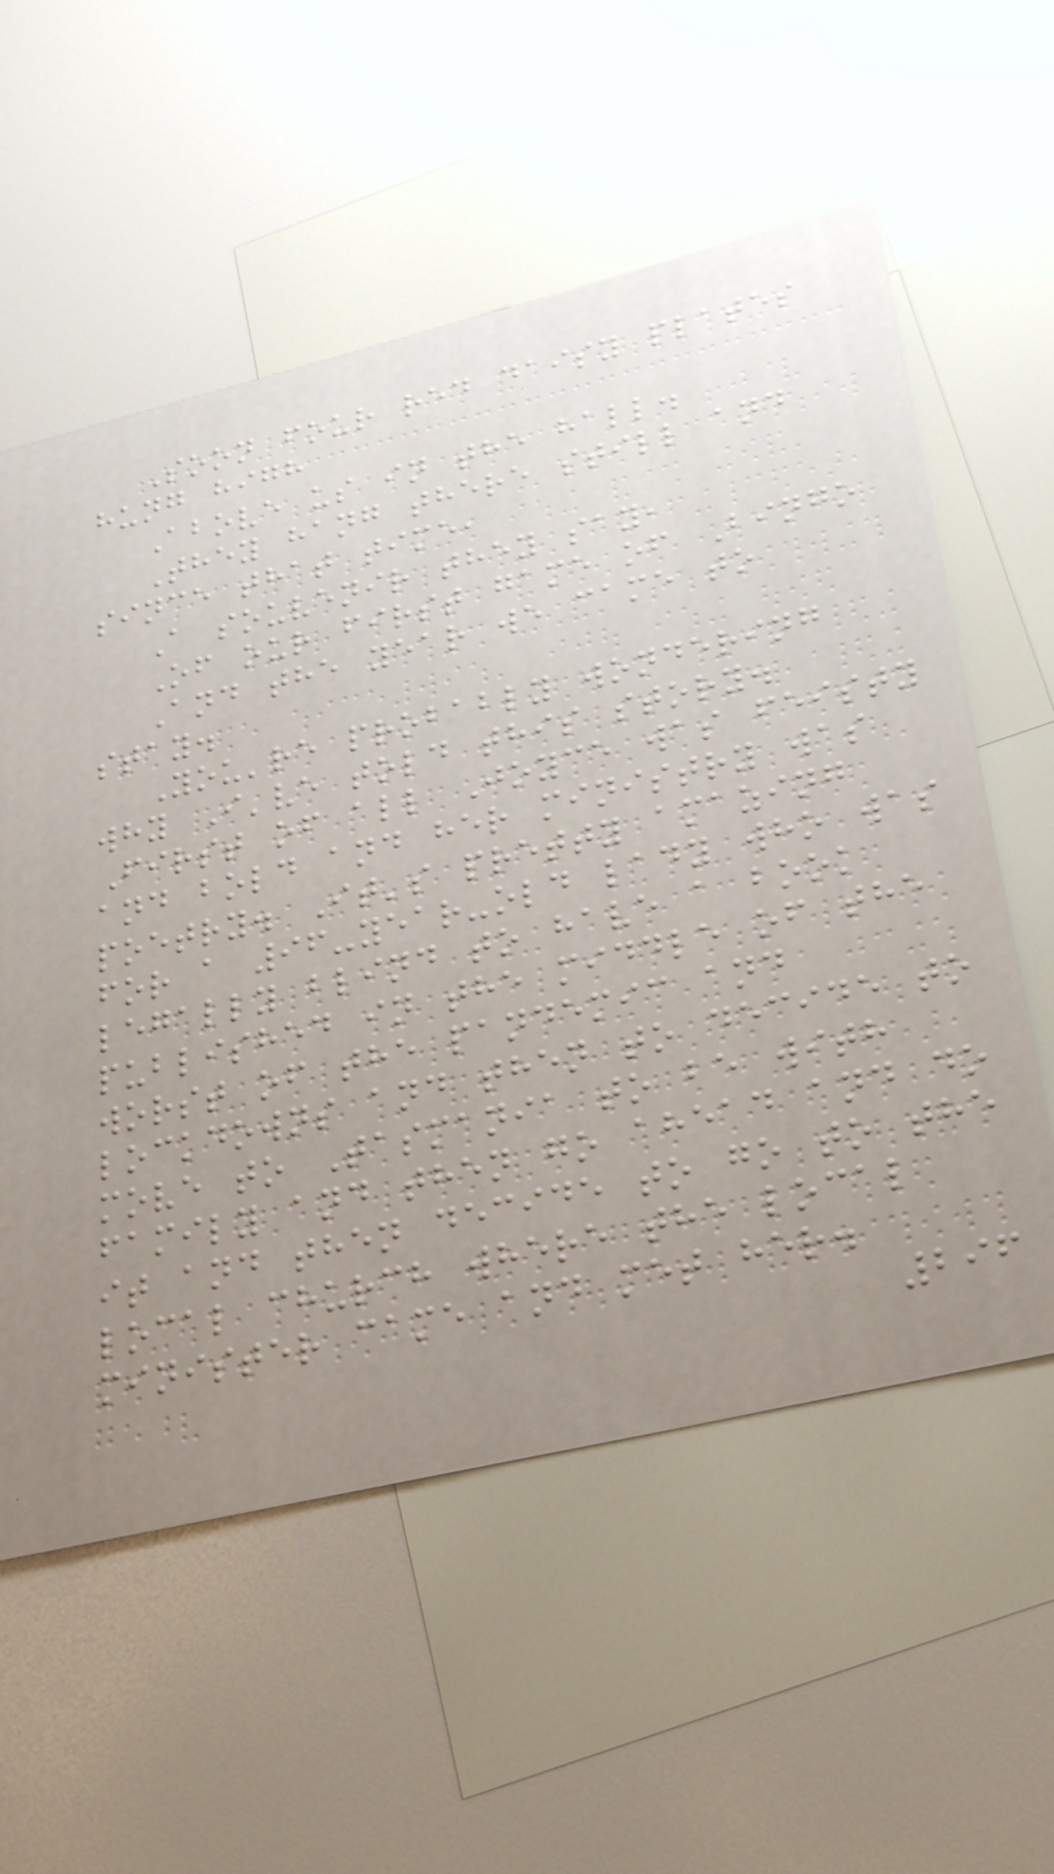Soon four red daisy plates
hung high
Above us in the hall.
They hang there still and
since that time,
A souvenir they say,
Of our first game of Bingo
And the year we came to
stay.
You're probably wondering
why I've told this story.
First of all Joyce was feisty
and bold and her ministry was
poetry. It's pretty amazing
for a 96-year-old lady who was
legally blind to have a book
published in the middle of the
worst of the pandemic and
lockdowns and then to decide to
move to Tasmania to be with
family and then go ahead and do
it and then decide to go to the
local church where the local
minister came and met her.
296
